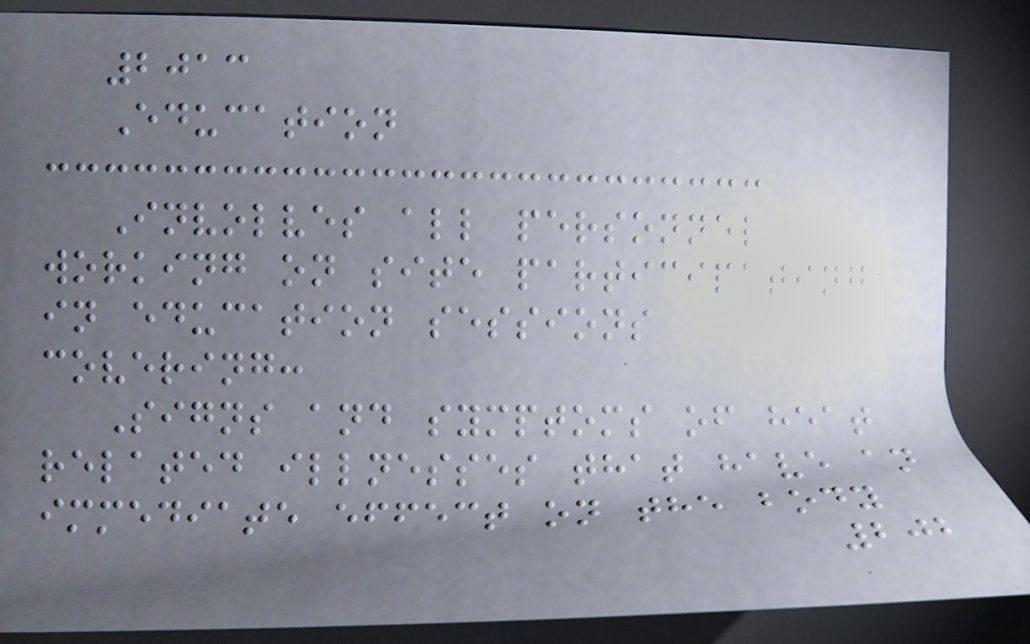2013
Education
Involves all personnel
working on site participating
in education sessions
covering:
Signs and symptoms of heat
related illnesses that have an
immediate effect on the body
202
